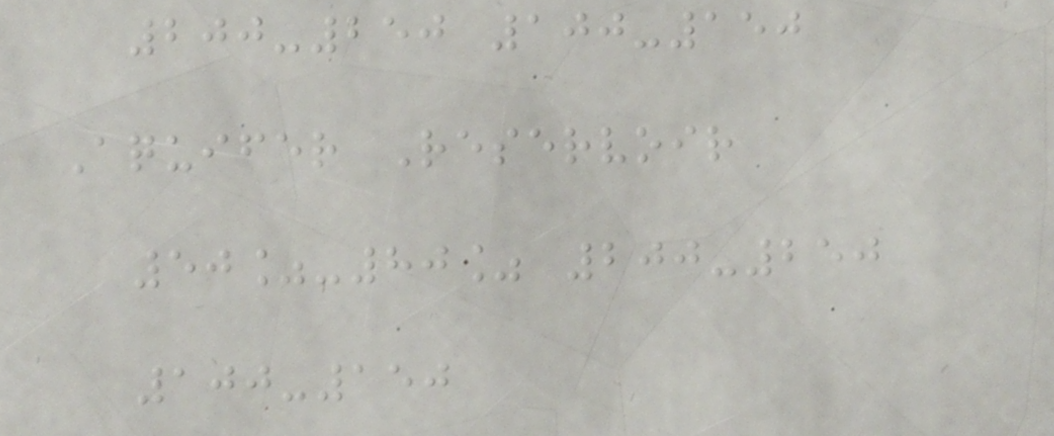200-250 100-150
Aquifer Reservoir
50%-80% 200-250
100-150
